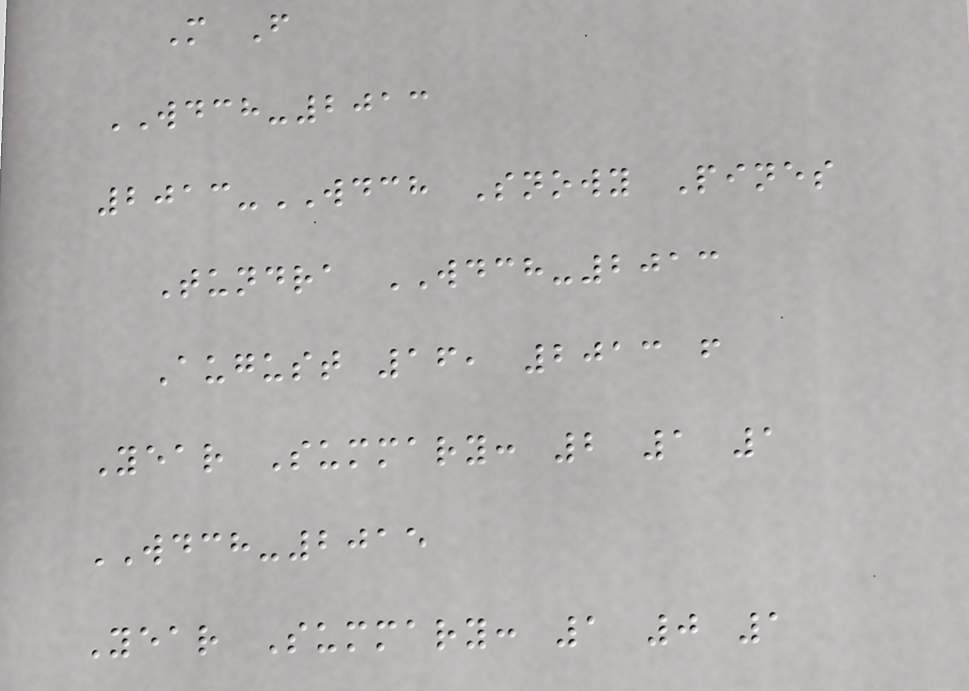M F
WDCH-2013
2013-WDCH Snowy Pines
Tundra WDCH-2013
August 16, 2013 f
Year Summary: 2 1 1
WDCH-2015
Year Summary: 1 0 1
